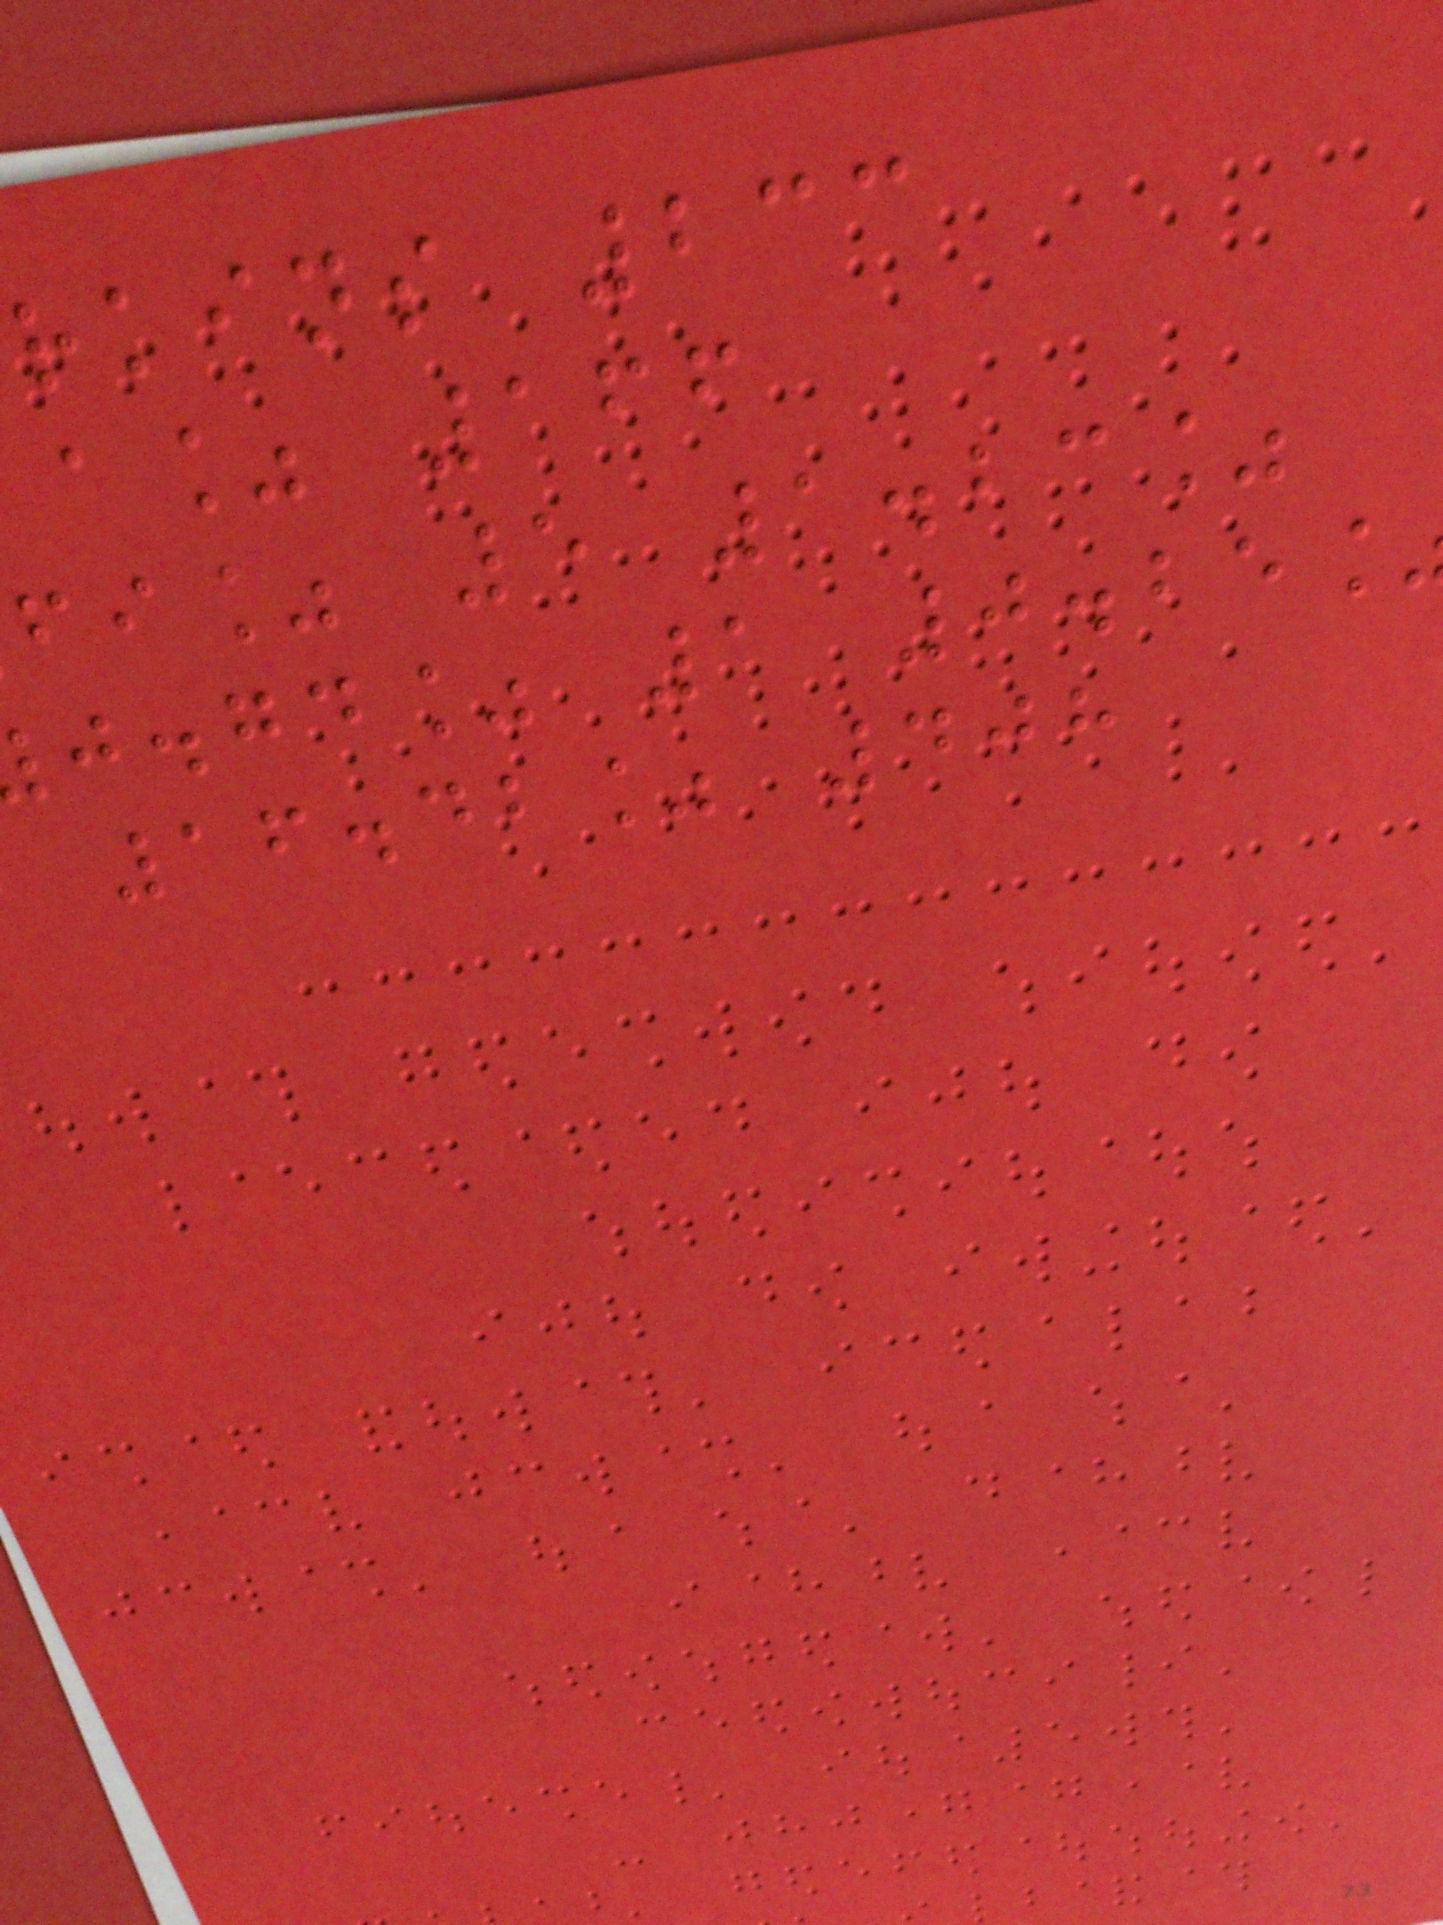rkins 233
a% 166
fi% 5 1.23%
j.gd% 1 0.25
16.42% 408
